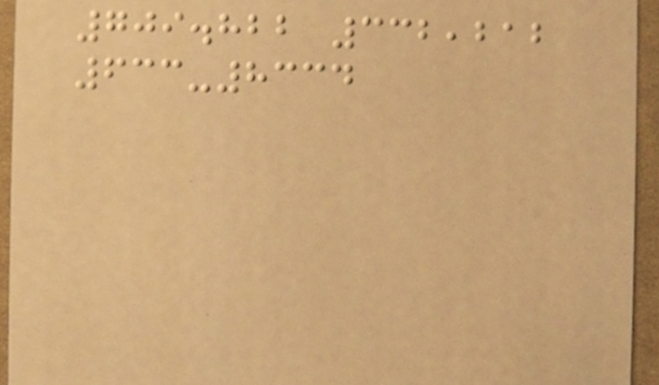709.822 332,212
633-8334
